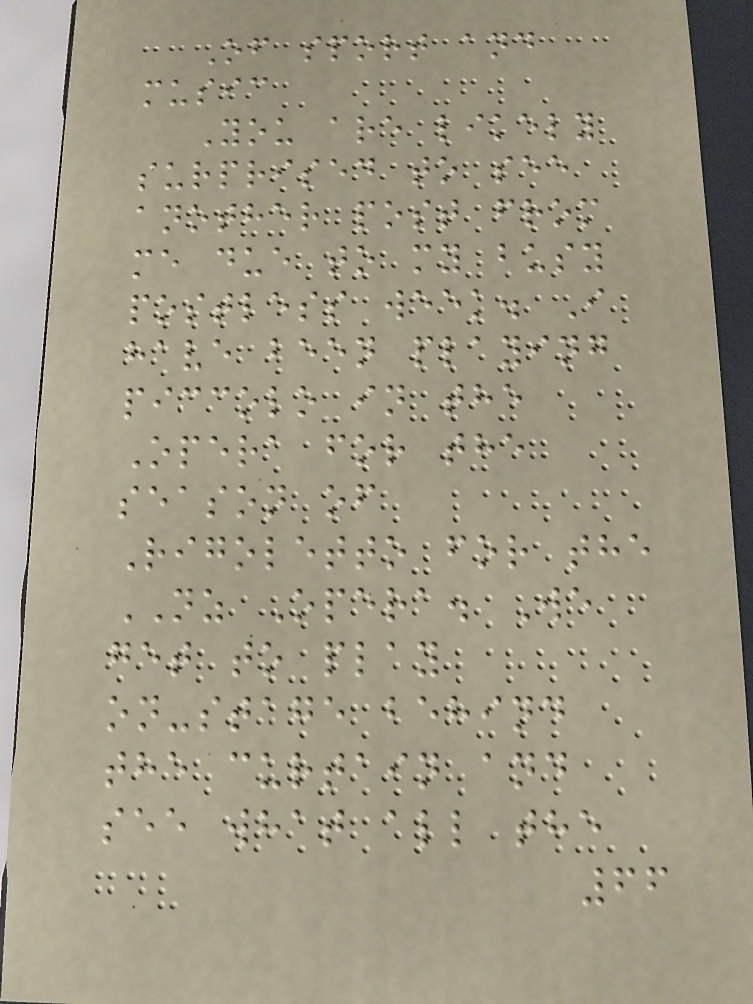Of sport and
music
You are likely
surprised to see
another post from
me due to my busy
postless week. I
have been playing
piccolo in the
Opera for the
season of
Rigoletto for the
NZ Opera. We
get to play
on-stage behind
the curtain and
see what all the
66
